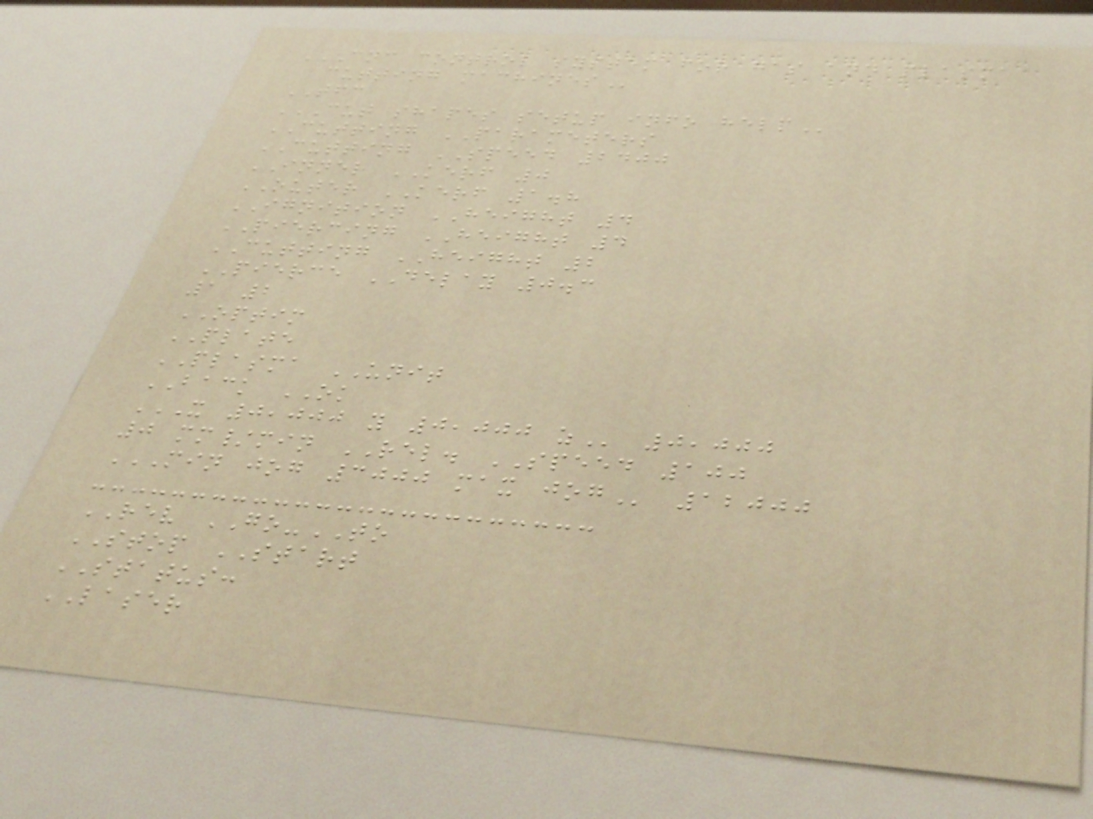CNC CONTROL SYSTEM FOR GAS AND PLASMA
CUTTING MACHINES
TFC
CUT SHAPES SETUP INFO HELP
CUTTING PARAMETERS
CUTTING SPEED 2400
INNER KERF 0
OUTER KERF 1.8
IGNITION HEIGHT 4
PIERCING HEIGHT 4
CUTTING HEIGHT 2
PIERCE DELAY 0.3
1 2
OPTIM
PLATE
PLASMA UNIT
BACK OK
X 0,000 Y 0,000 Z 0,000
0 mm/min REL. SPEED 100
MIN JOG 3000 MAX JOG 12000
REV GO-TO
STOP START
STATUS:
LASER
